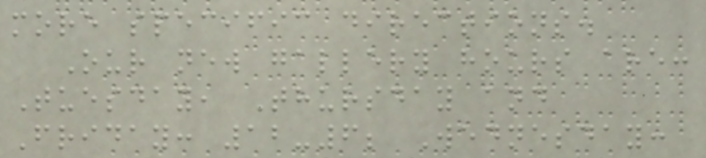more specific directions.
Our new gallery hours are:
Tuesday, Thursday and
Friday: 12-6; Wednesday:
